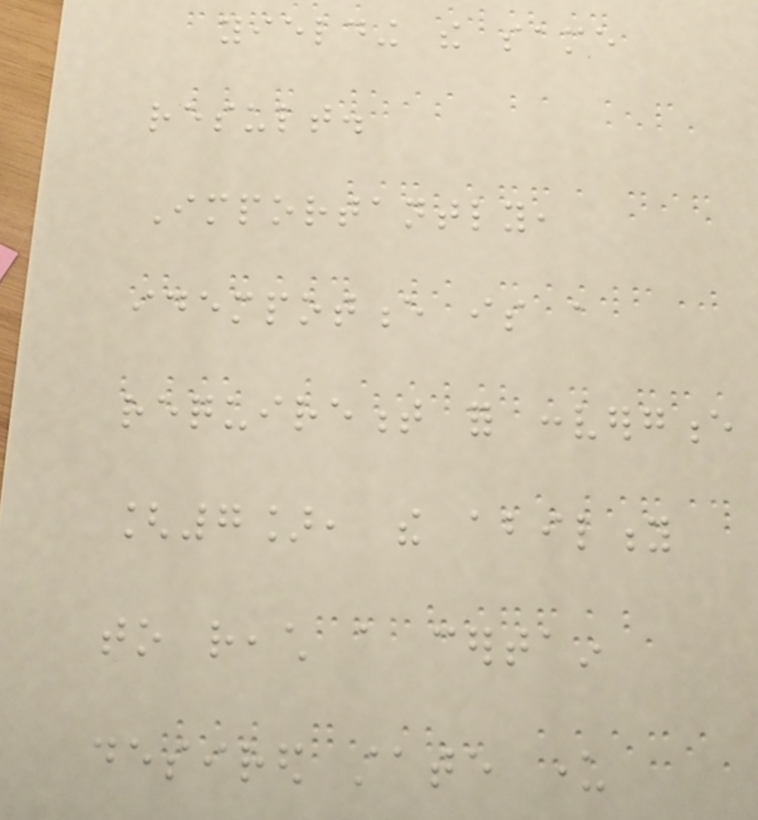yielding the same
result.
Importantly,
idempotence is a
requirement for convergence
[7], the ability
to reach a certain
desired state under
